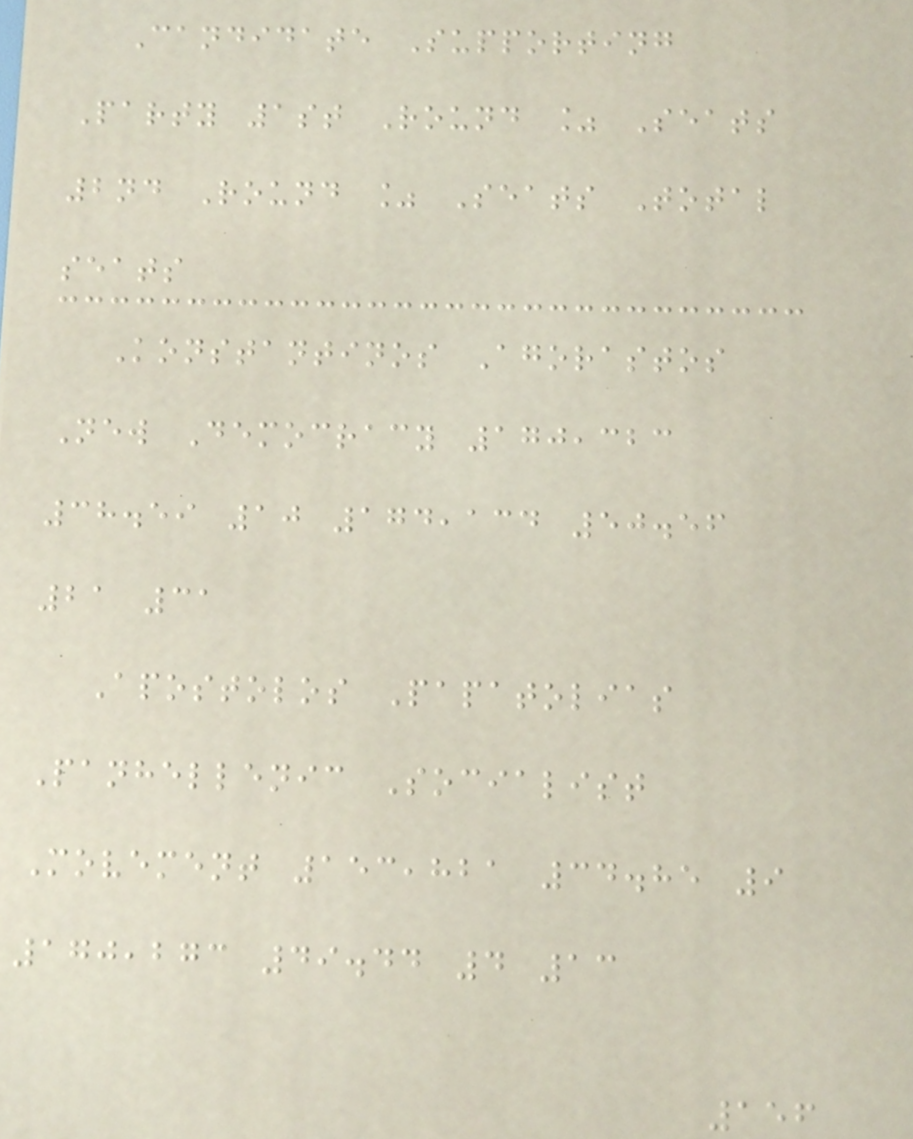Candidate Supporting
Party 1st Round % Seats
2nd Round % Seats Total
seats
Konstantinos Agorastos
New Democracy 170,323
38.59 10 174,134 50.56
21 31
Apostolos Papatolias
Panhellenic Socialist
Movement 153,821 34.85 9
170,273 49.44 4 13
156
